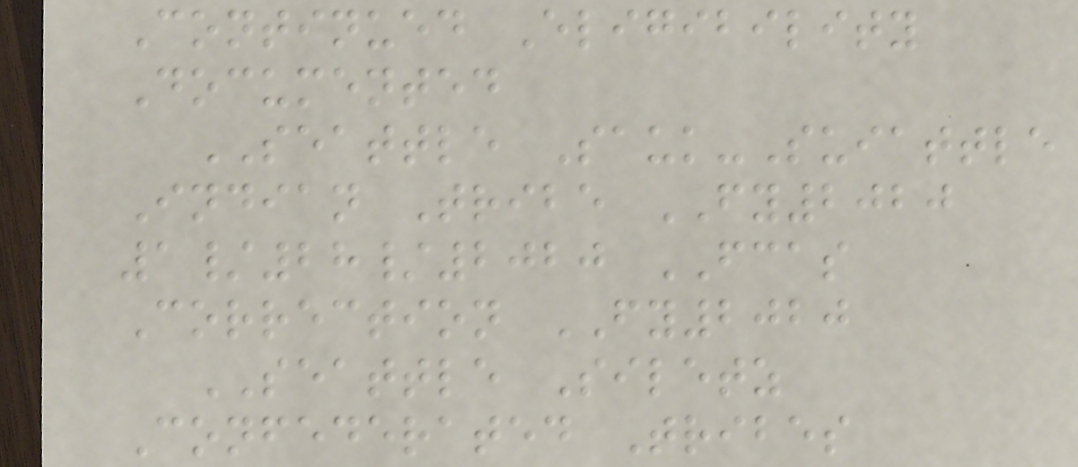Continued Eligibility
Documented
SEATTLE Sauk-Suiattle
Indian Tribe FY2020
1/28/2020 FCAS
Correction FY2020
SEATTLE Siletz
Confederated Tribes
